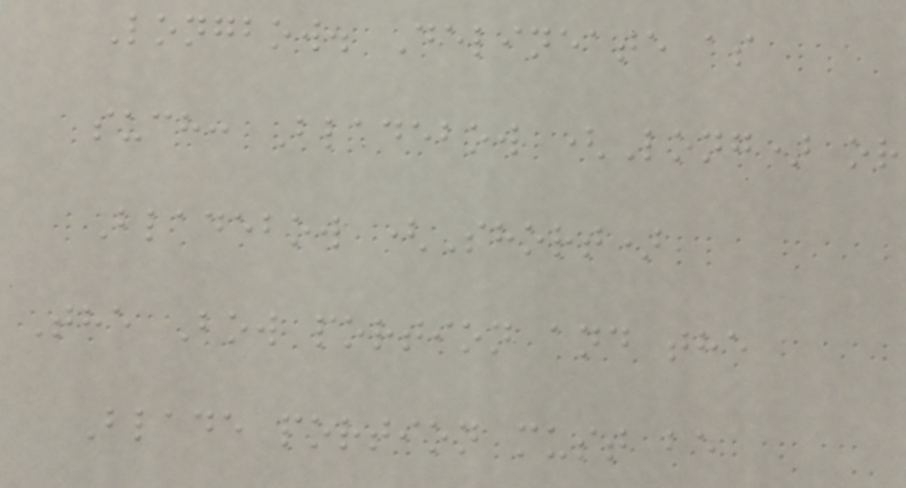Longbow. Delineate as
such: Bladebow (Long) or
Bladebow (Short)
The Bow portion and the
Blade portion must be
